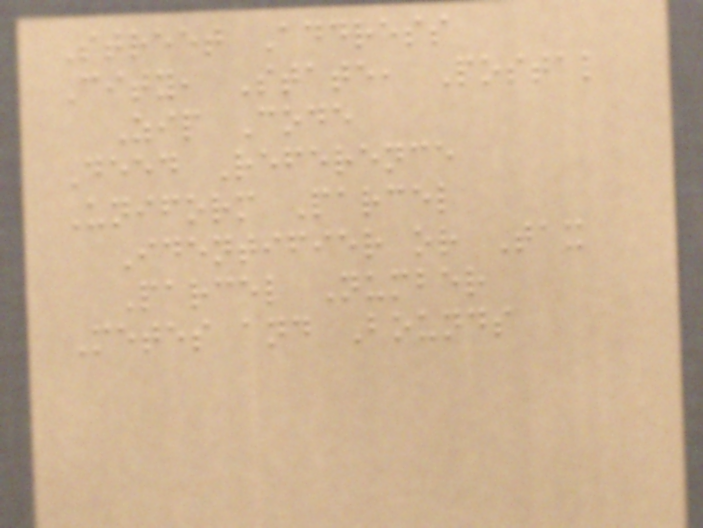Street Address
City, State, Postal
Zip Code
Deed Reference
Uniform Parcel
Identifier or Tax
Parcel Number
Metes and Bounds
